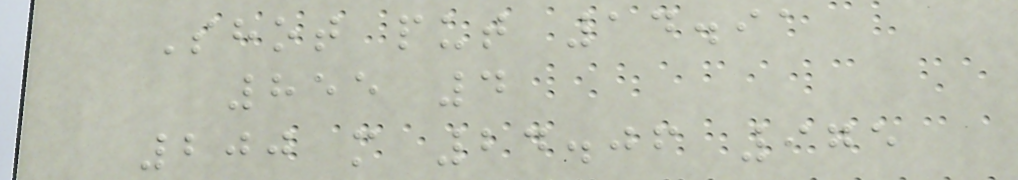Shot put 14.91
855 4
200 m 24.06 975
